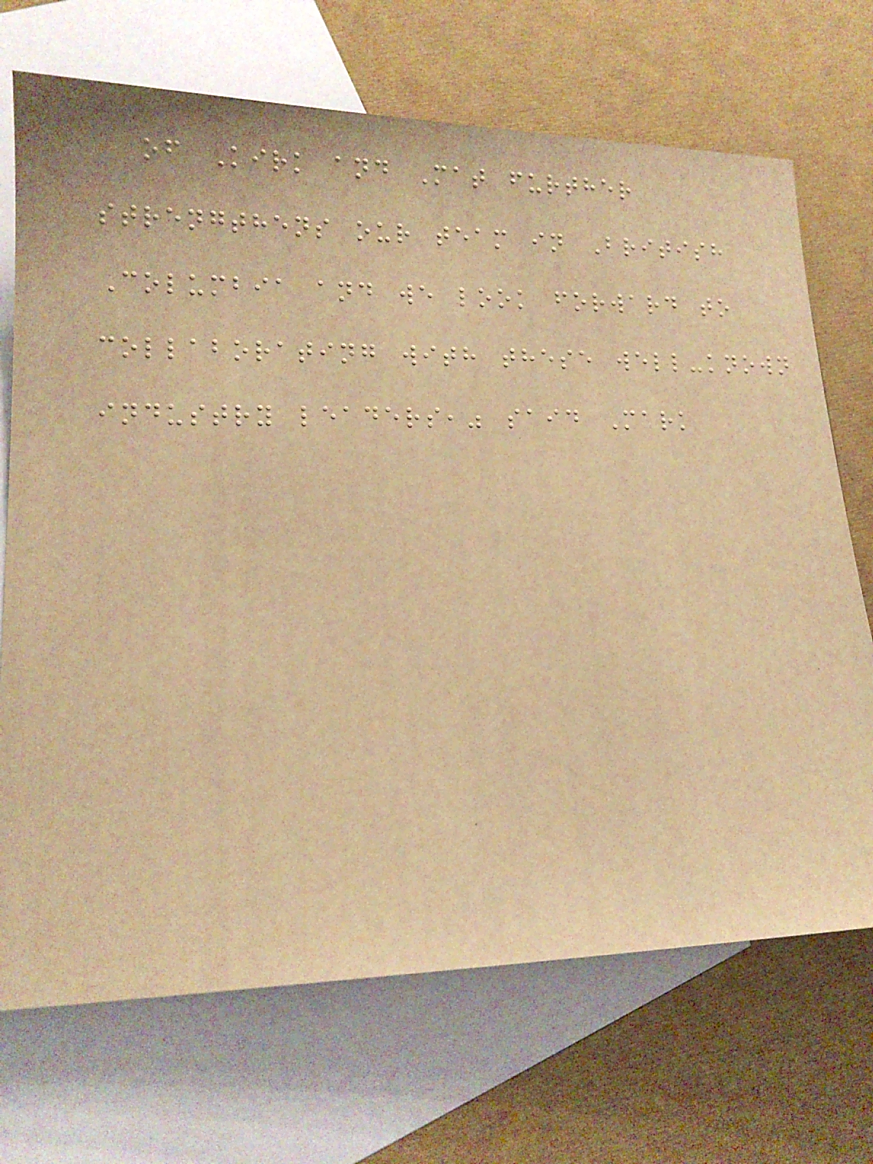of Kirk and Mat further
strengthens our team in British
Columbia and we look forward to
collaborating with these well-known
industry leaders," said Mark
